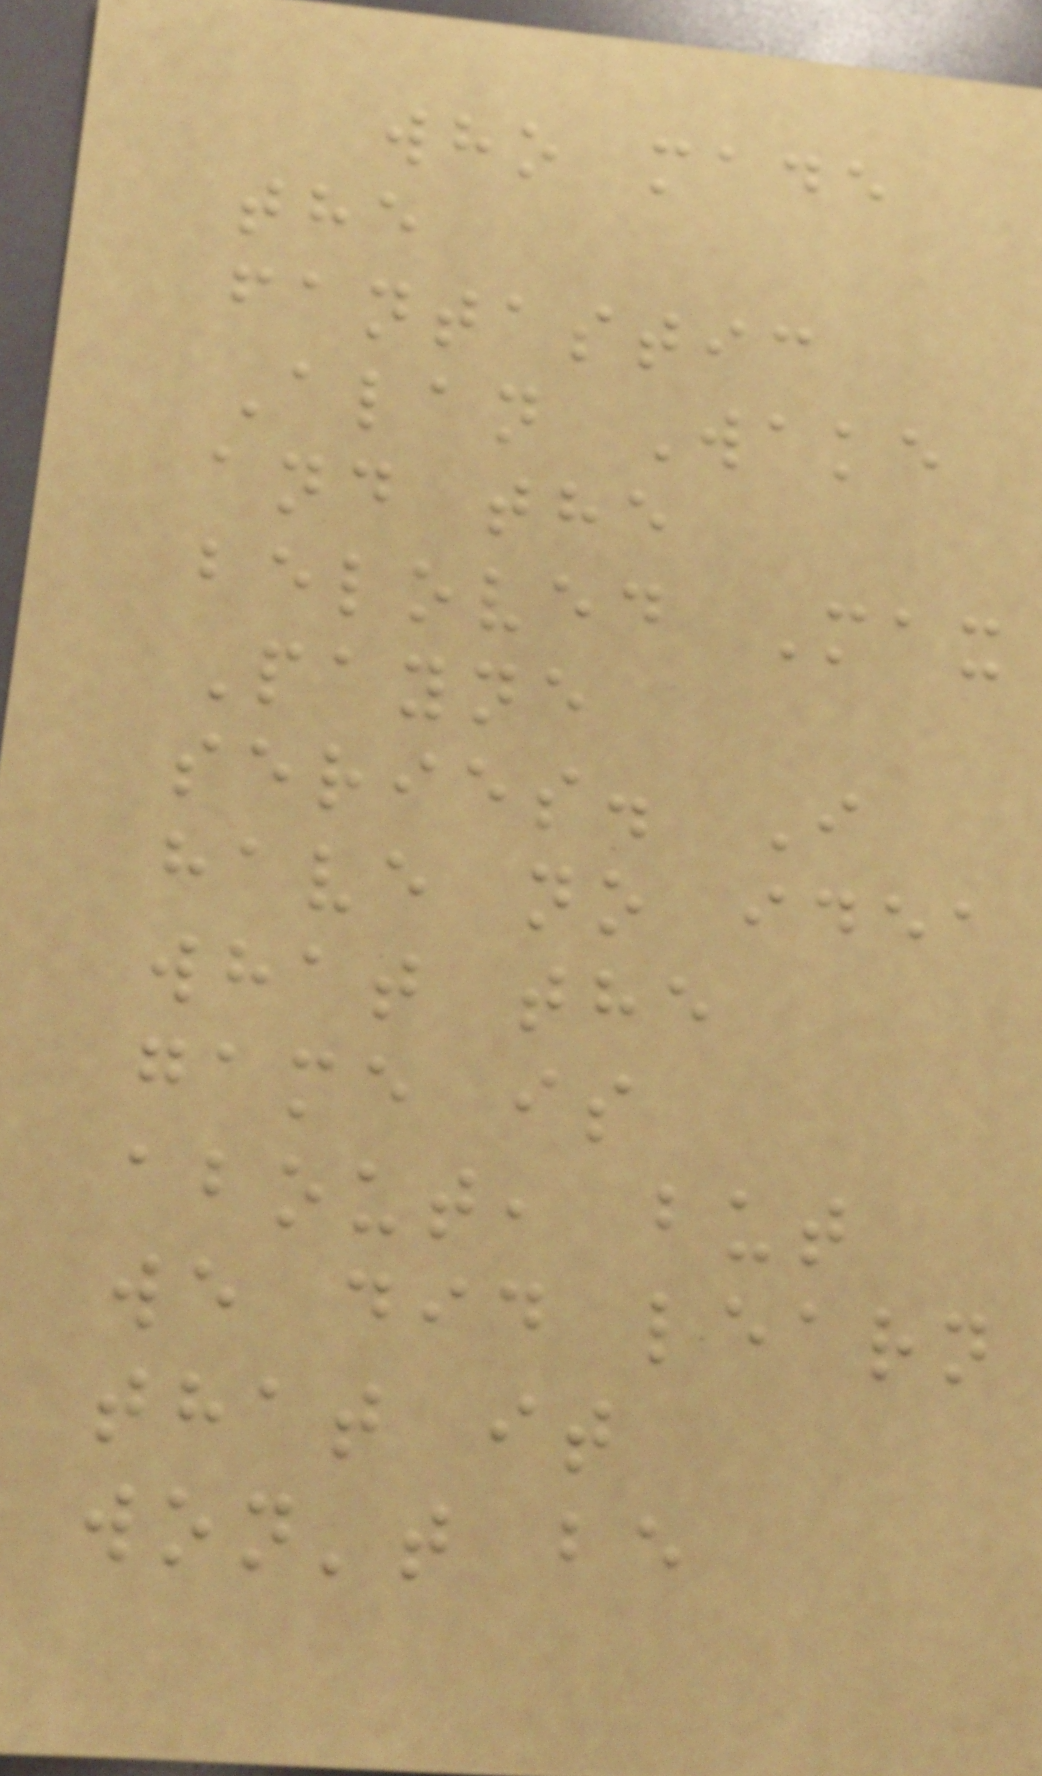who made
the
fantastic
Alan Wake
and the
beloved Max
Payne
series. I
have no idea
what the
game is
about, but
we did learn
that it
won't be
